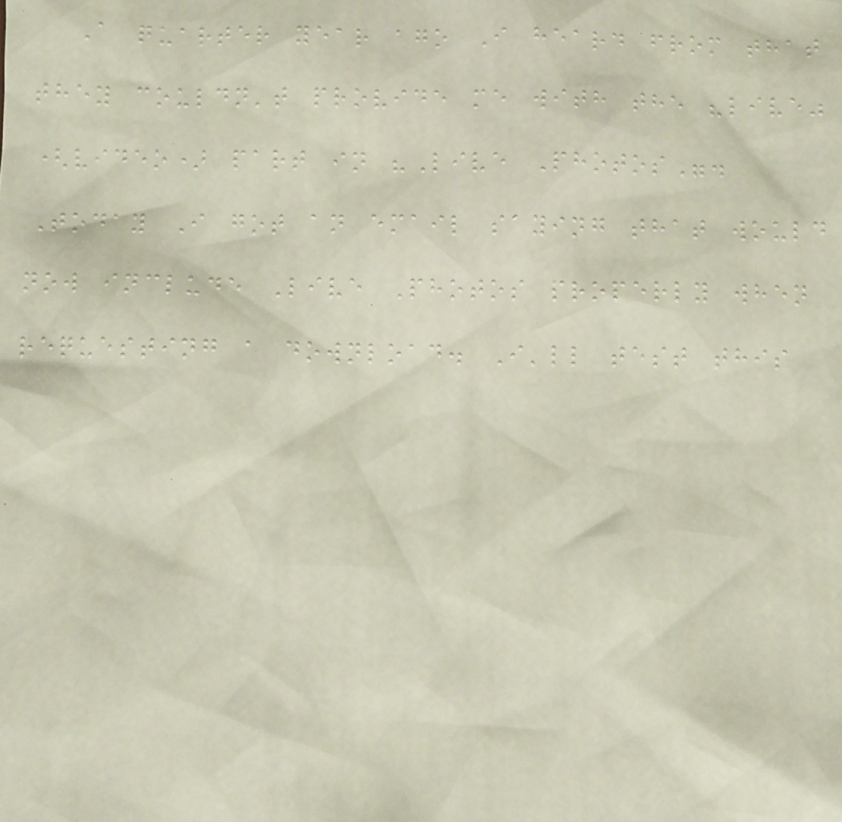A quarter year ago I heard from that
they couldn't provide me with the "live"
(video) part in "Live Photos".
Today I got an email saying that would
now include Live Photos properly when
requesting a download. I'll test this
